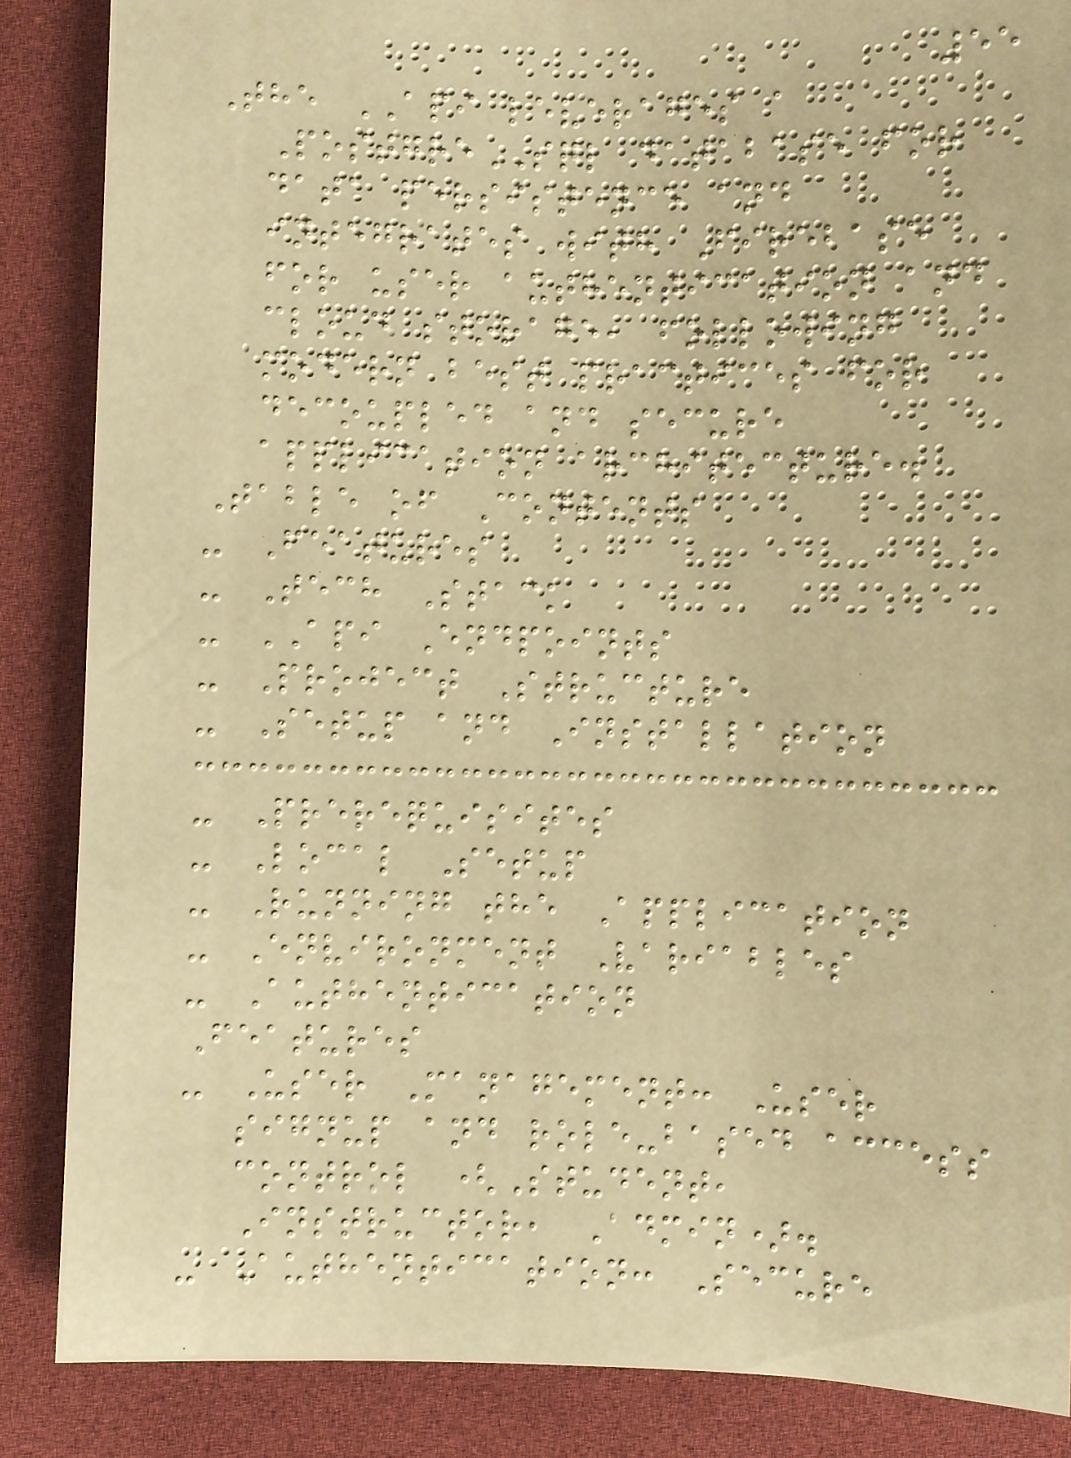55
The API leverages a
PostgreSQL database for
data persistence and
integrates with Firebase
for user authentication and
cloud storage, following
modern best practices for
decoupled and secure
application architecture.
Table of Contents
- Features
- Tech Stack
- API Endpoints
- Project Structure
- Setup and Installation
- Prerequisites
- Local Setup
- Running the Application
- Environment Variables
- Authentication
Features
- User Management: User
signup and role-based access
control (Student,
Instructor, Admin).
- Authentication: Secure
